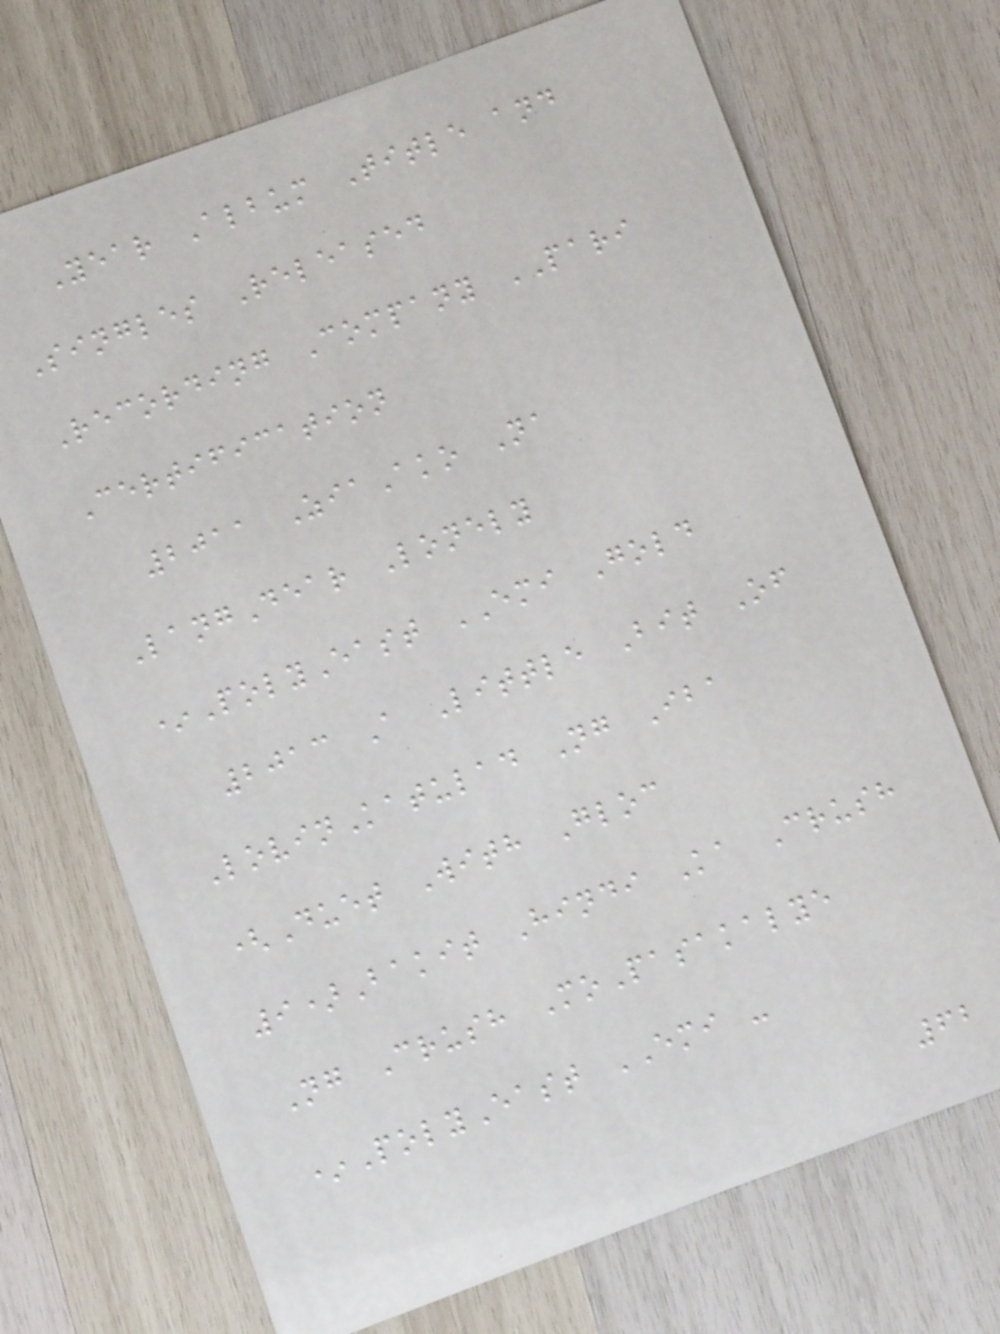Year Album Title and
Singles Released
Recording Company PARI
Certification
2011 ZiaAko Na
LangDear Lonely
*PolyEast EMI Gold
2013 A Little Bit Of
LovinKatulad Ng Iba
(Duet With Gloc
9)Bakit Hindi Ka Crush
Ng Crush MoPasakalye
*PolyEast EMI -
62
